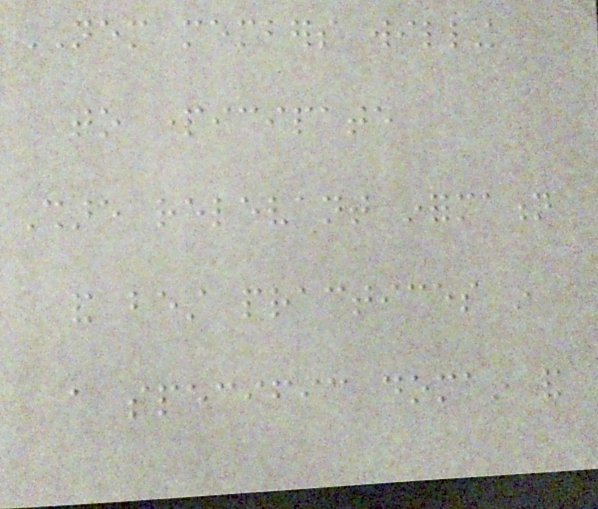NEM members willing
to participate
Share relevant information
and best practices in
a specific domain and
